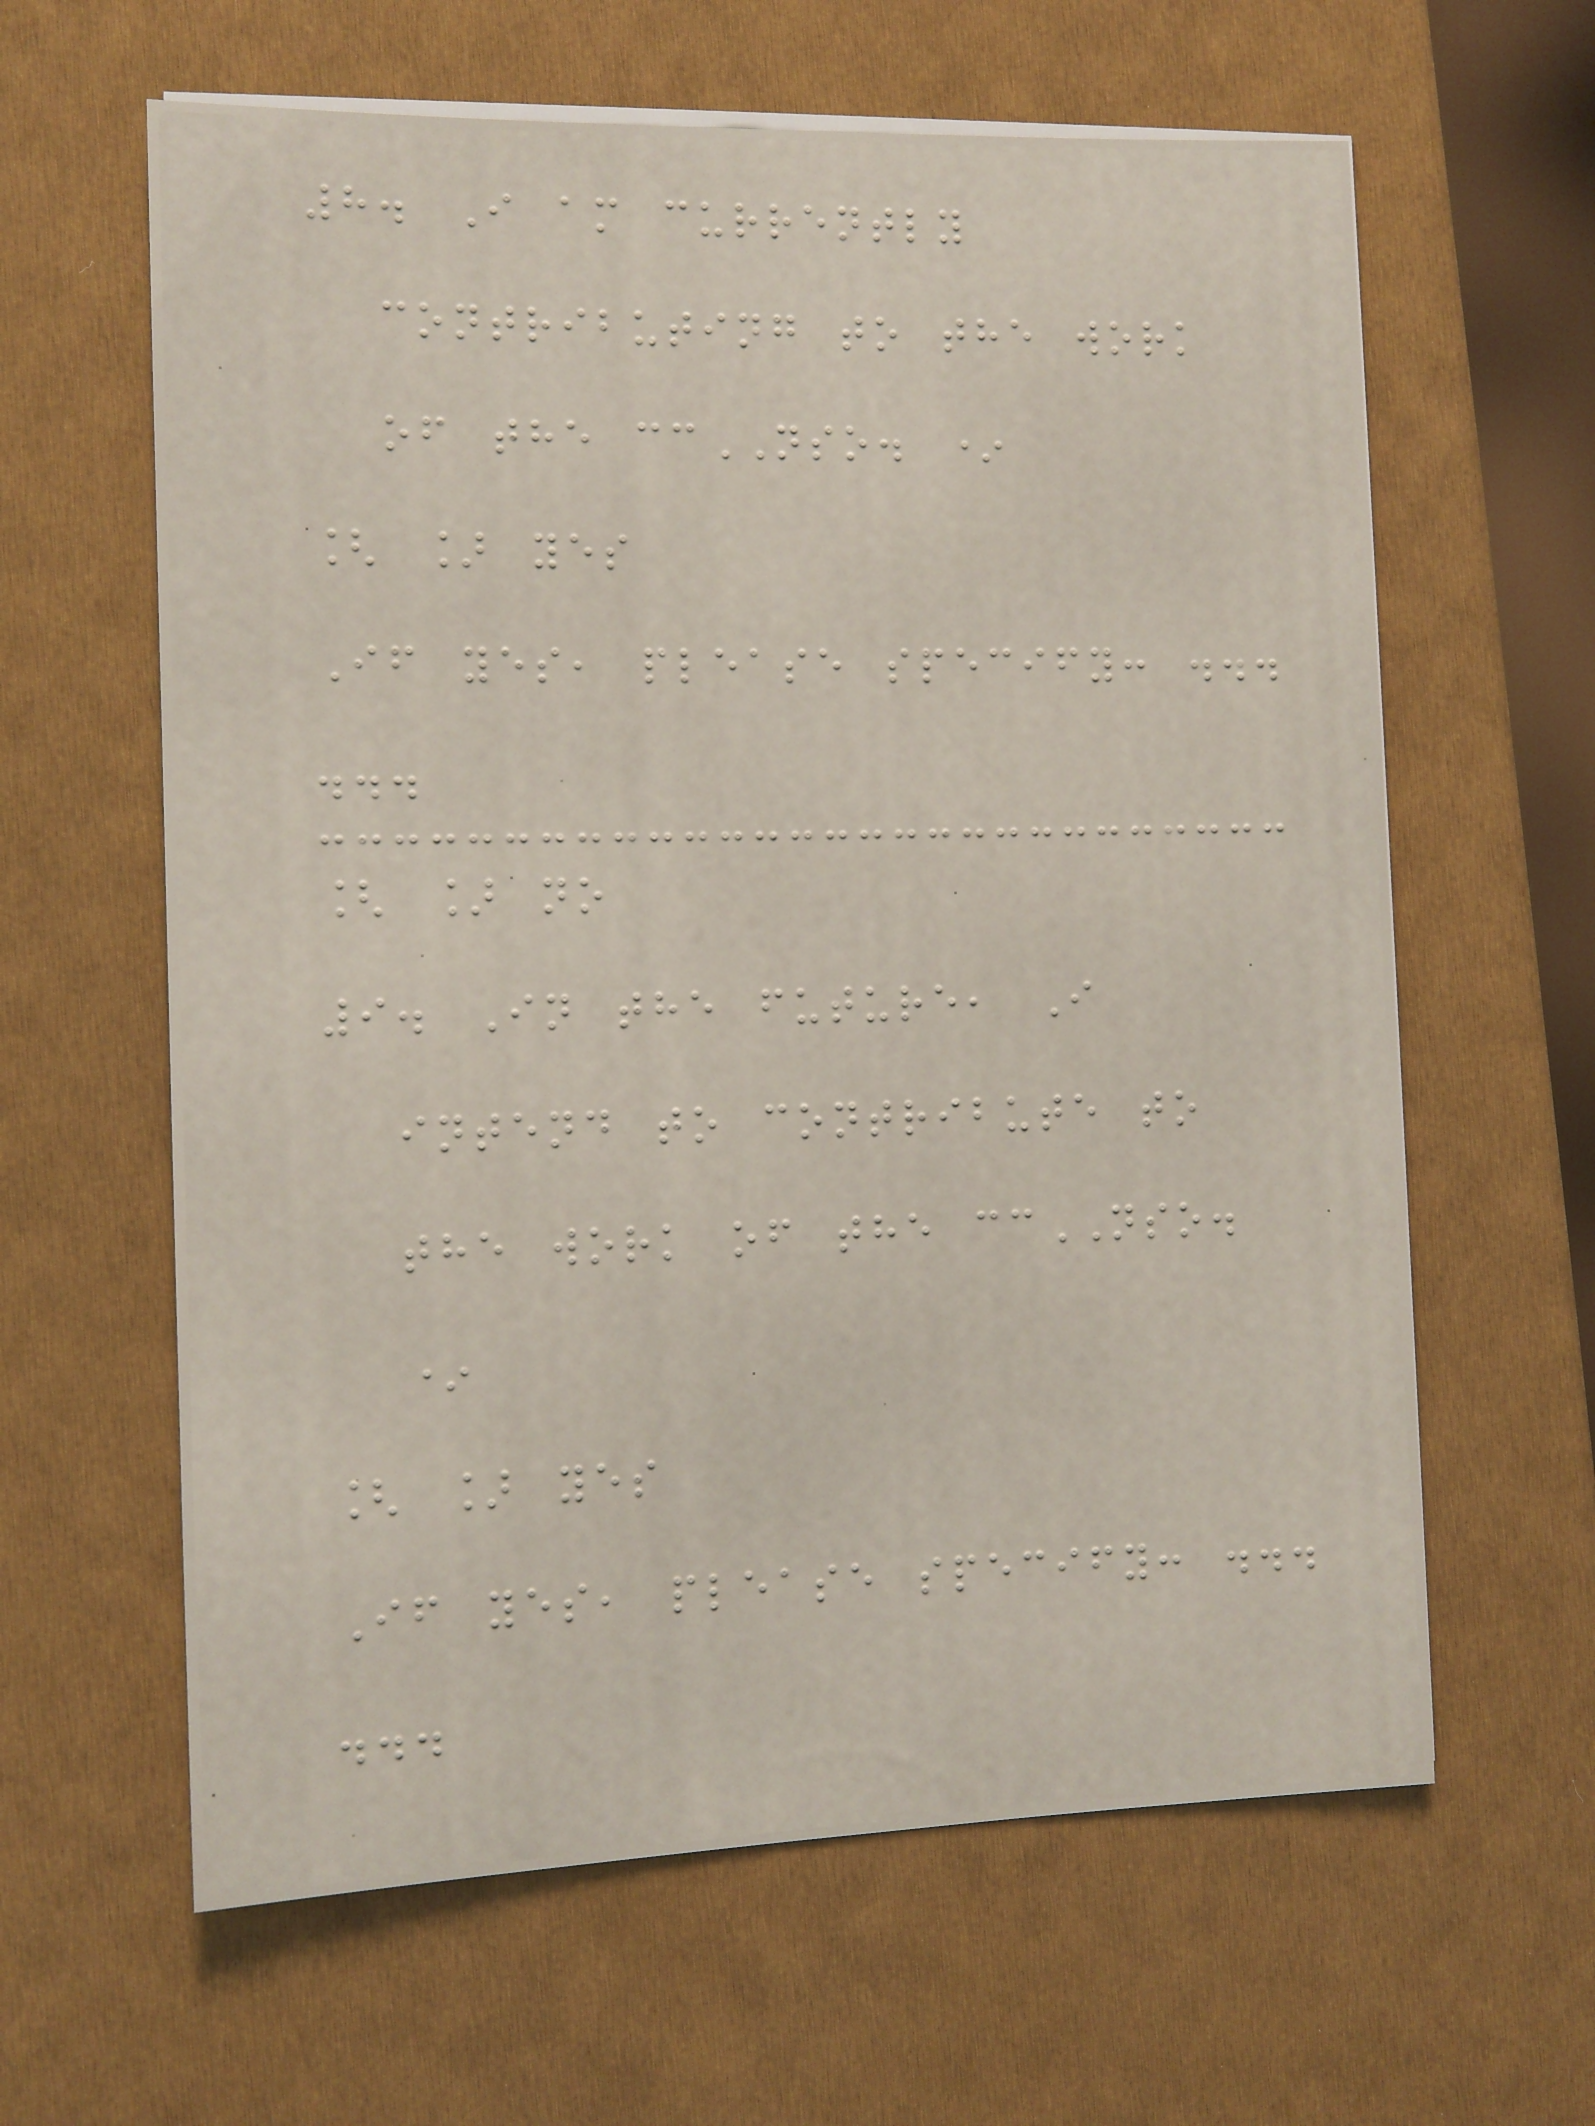8. I am currently
contributing to the work
of the ccNSO. *
[ ] yes
If yes, please specify: ...
...
[ ] no
9. In the future, I
intend to contribute to
the work of the ccNSO.
*
[ ] yes
If yes, please specify: ...
...
